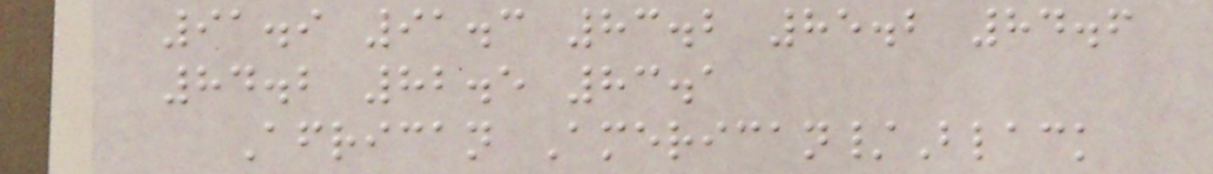91.9 91.3 83.2 85.2 84.6
84.2 82.5 83.1
African American/Black
